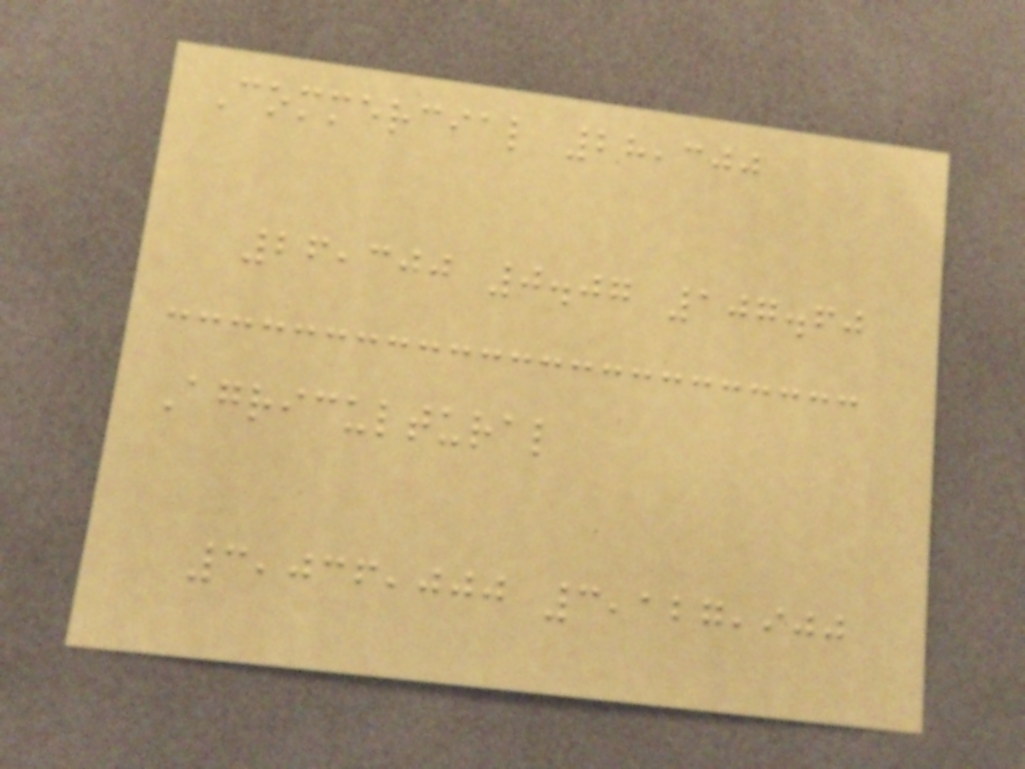Commercial 28,300
26,300 0.07 107.60
Agricultural
3,036,000 3,127,900
